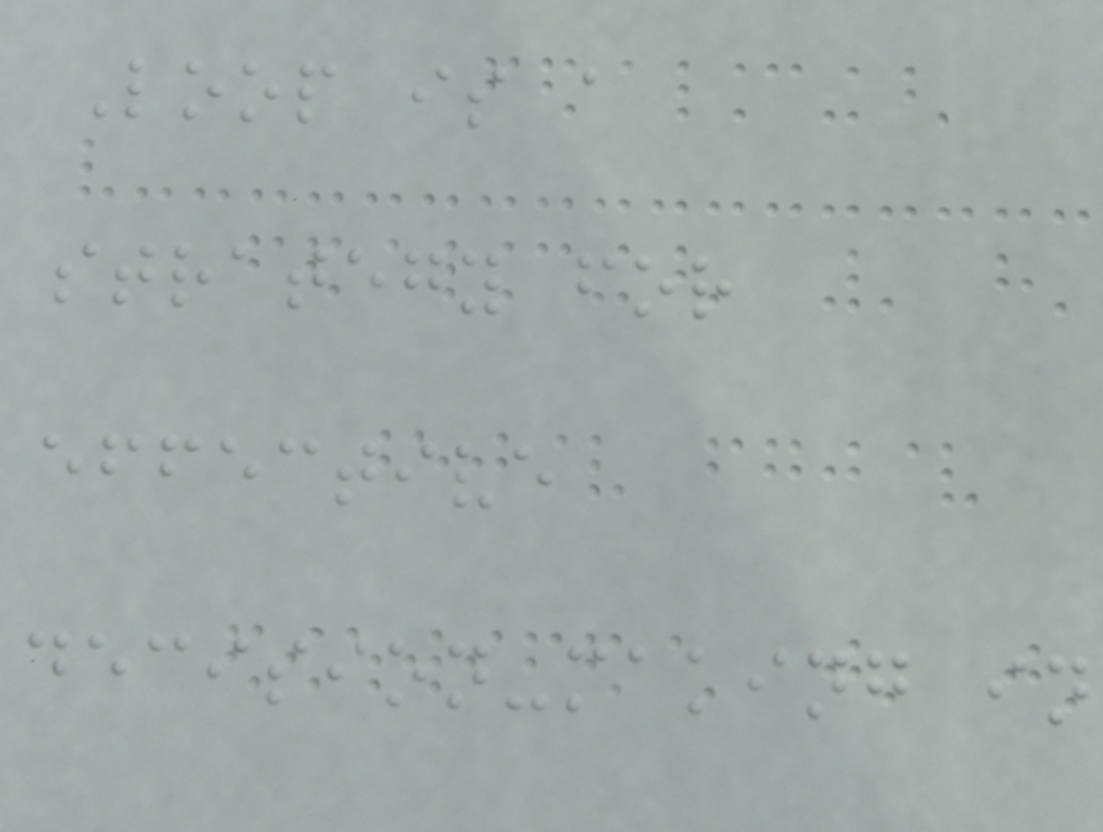Loop is a
strategy for
effective
decision-making in
